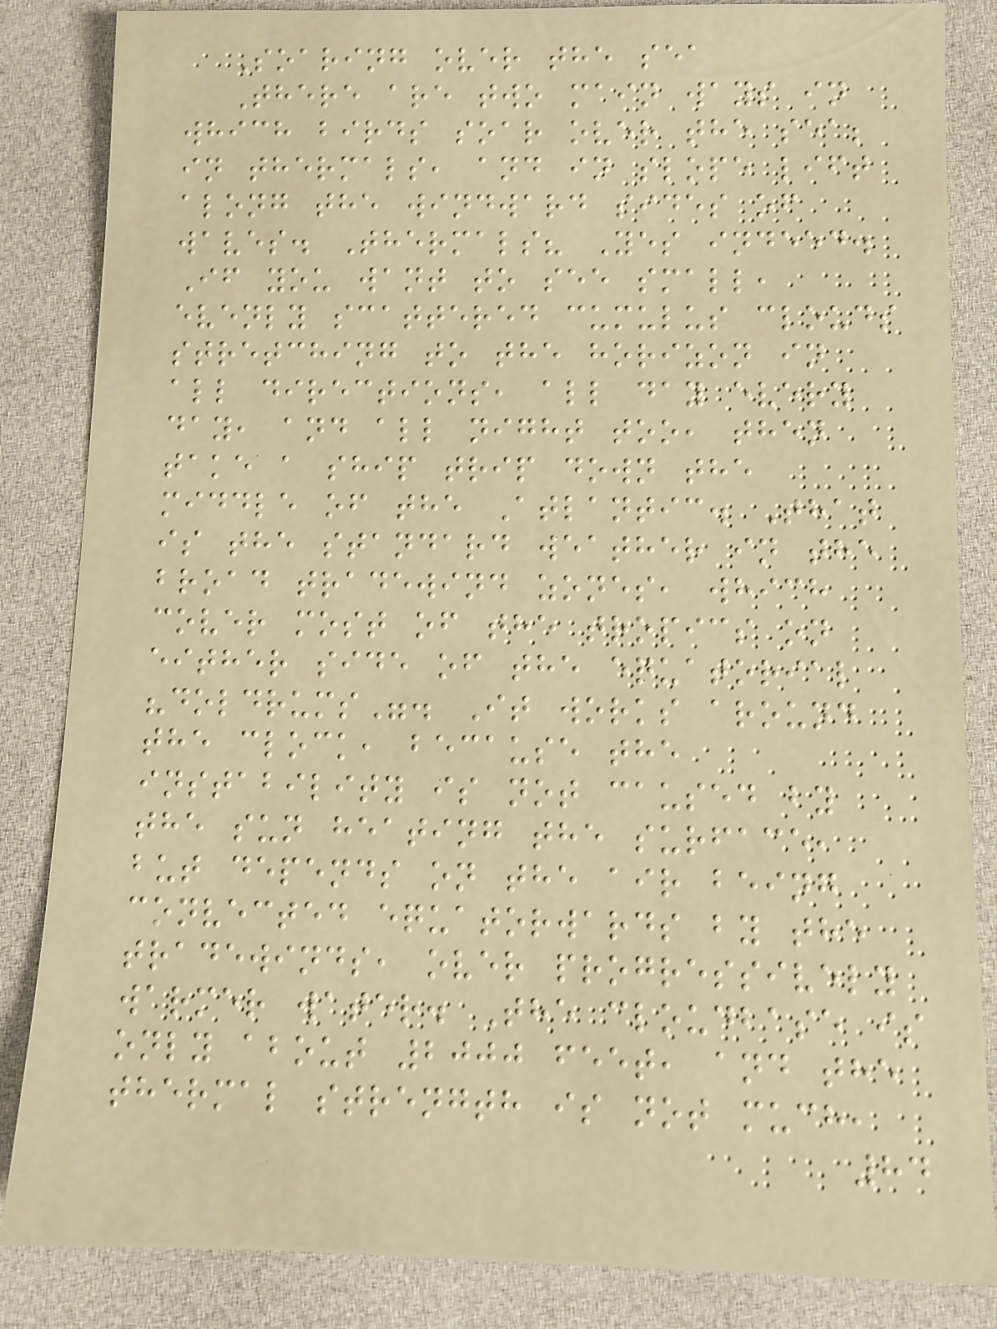Soaring over the sea
There are two main ways in
which birds soar over the sea;
in thermals, and in slope lift
along the windward sides of
waves. Thermals? Yes indeed.
If you want to see small,
evenly scattered cumulus clouds
stretching to the horizon in
all directions, all day every
day, and all night too, then
take a ship trip down the
middle of the Atlantic. That
is the standard weather in the
broad tradewind zones, which
cover most of the tropics on
either side of the equatorial
"doldrums". It works around
the clock, because the
instability is not caused by
the sun heating the surface,
but depends on the air being
convected equatorwards by the
tradewinds, over progressively
warmer water. The cloudbase is
only about 2000 feet, and the
thermal strength is not much,
84
